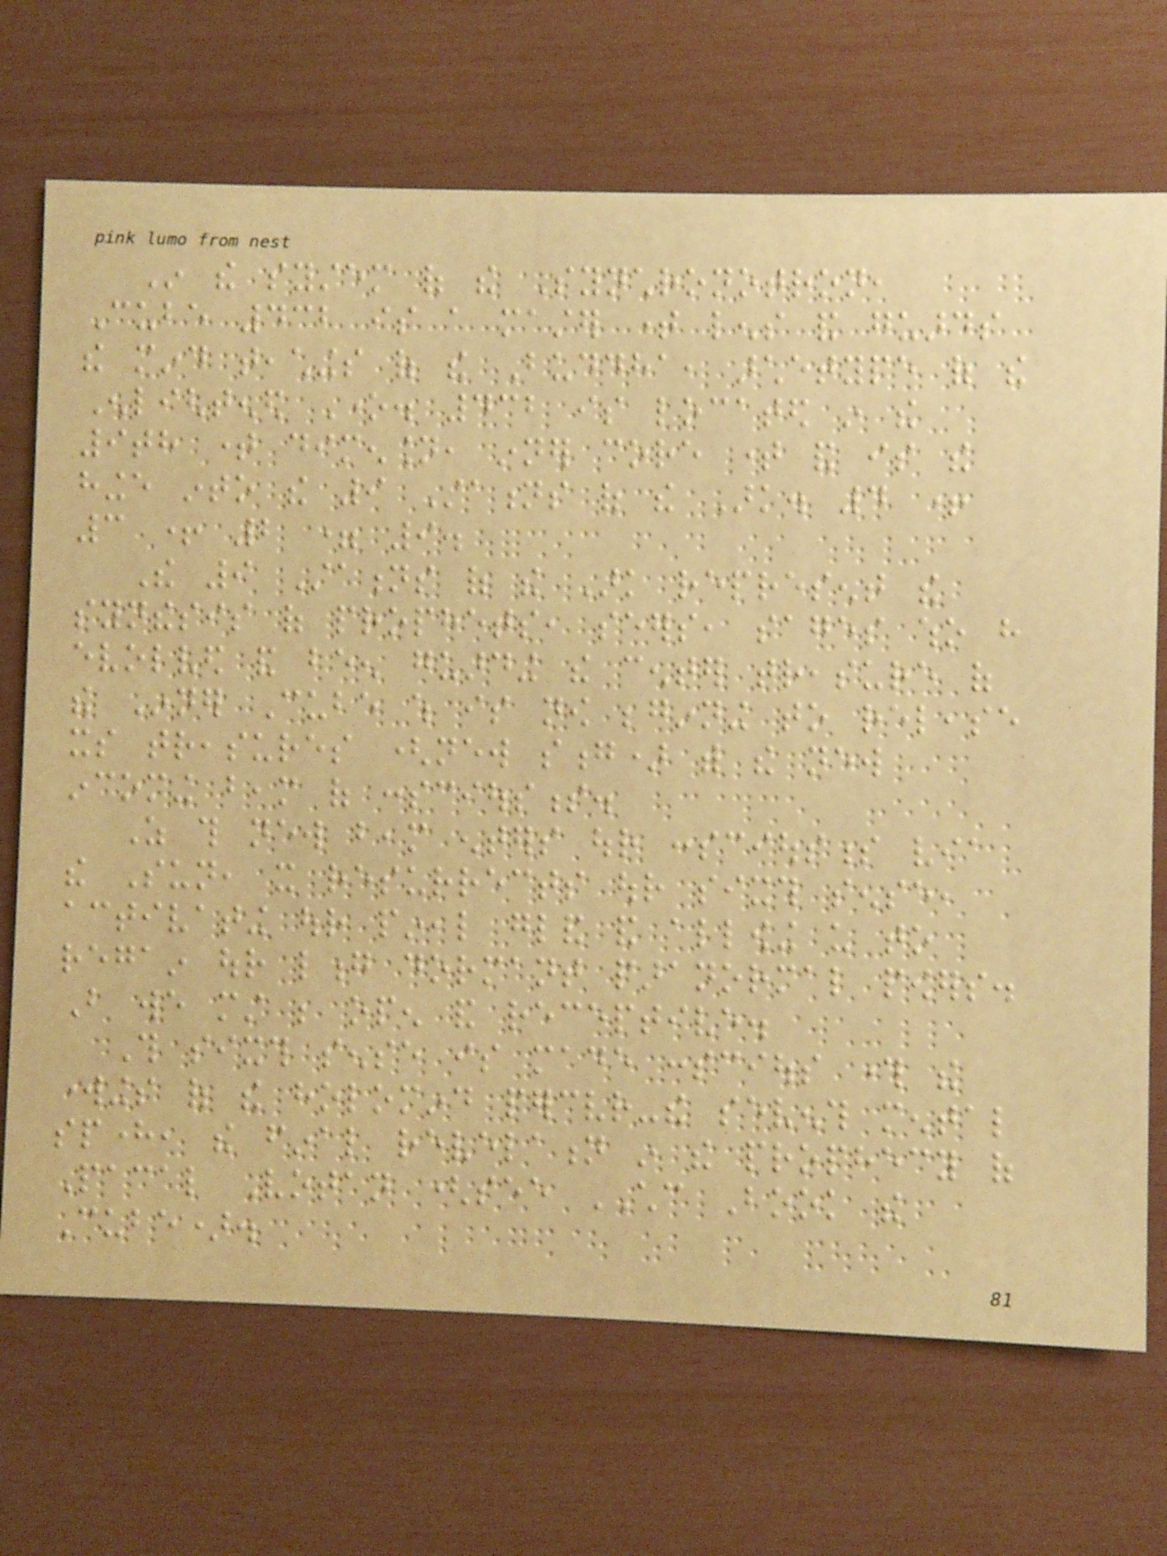In the system of the Synchronotron,
Cube 432 is a master time lens and guards
the mind teachings of the Buddha, archetype of the
Enlightened One. 432 is located in the
9th time dimension, inner core time and is the
hinge into the 9 Stations of the Ark. 4 +
3 + 2 = 9.
The 9 Stations of the Ark represent the
synthesis of prophets, seers, sages who have
evolved and been guarding the center treasure of
the Inner Cube which is now beginning to release
its treasures (new song) with the new
incoming beam of consciousness.
As this new beam enters our consciousness via
the Sun, it resurrects our sixth sense,
activating our pineal gland and allowing us to
regain our long dormant paranormal powers.
But we must be open and receptive.
This sixth sense is made conscious through the
workings of the holomind perceiver-the seventh mental
sphere, the final revelation in the prophecy of
Pacal Votan (see CHC Book the
Cube).
